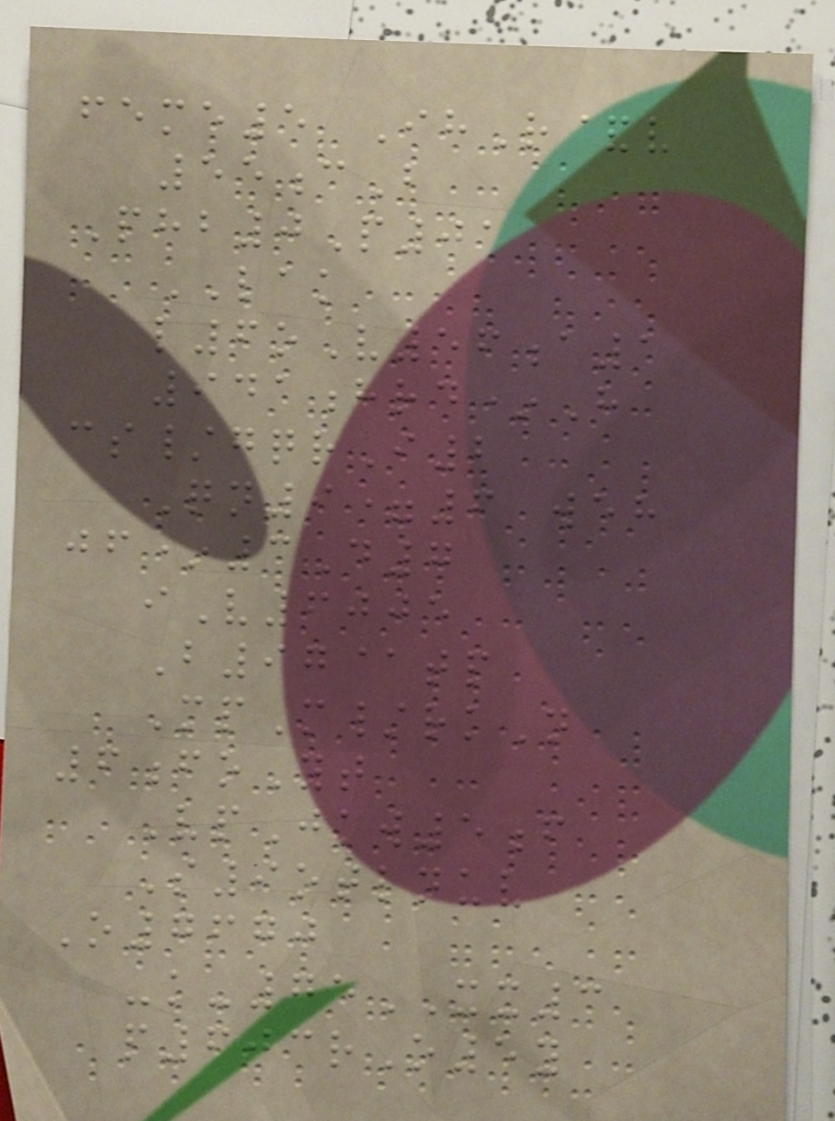feme5 IhR&v
55cB
Phb0P01
LAK
l6oV56a1
941hrd*H
cs/gqrI2
Qn9=6 weh
jf*3D7
iV6005
B97@tp
MpM/rkN
6foYt
VpJkw5f
S9otlnuv
O7670
-k-75XX3
p603rO5y
